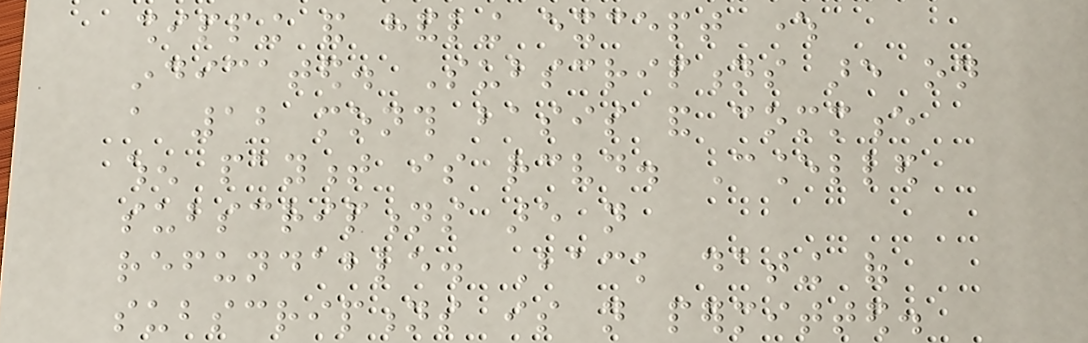shipping and handling except where
indicated. Subscriptions are on
a 12 month basis and commence
when payment is received. Cancelled
subscriptions are not
refundable. Back dating of
subscriptions is not permitted.
